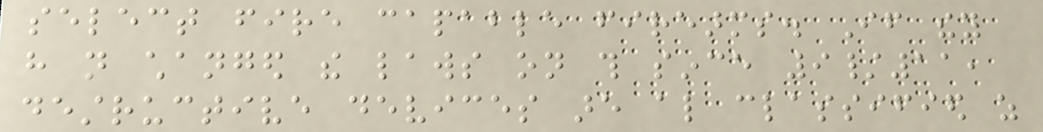select fire capable firearms. If they
have not changed the laws on this since 9/11,
destructive devices are also classified as
